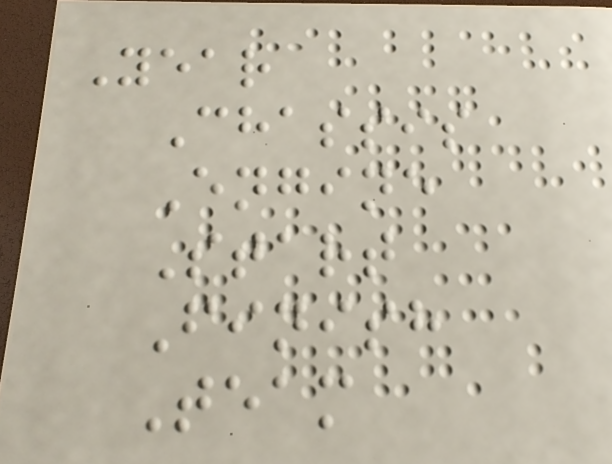Year
Chassis
Engine
Start
Finish
Team
